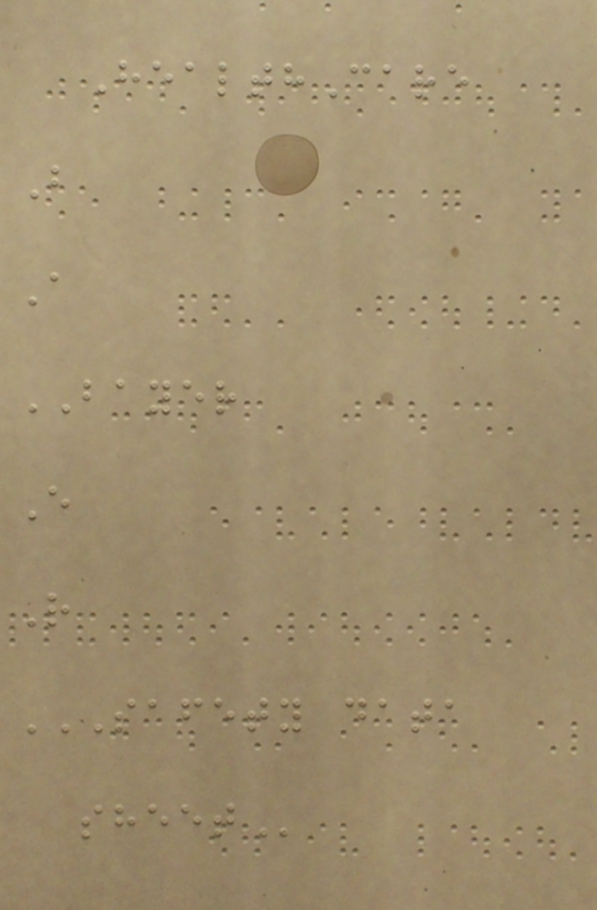HealthCare
B
A
BAYER
E
R
SAFETY DATA
SHEET
